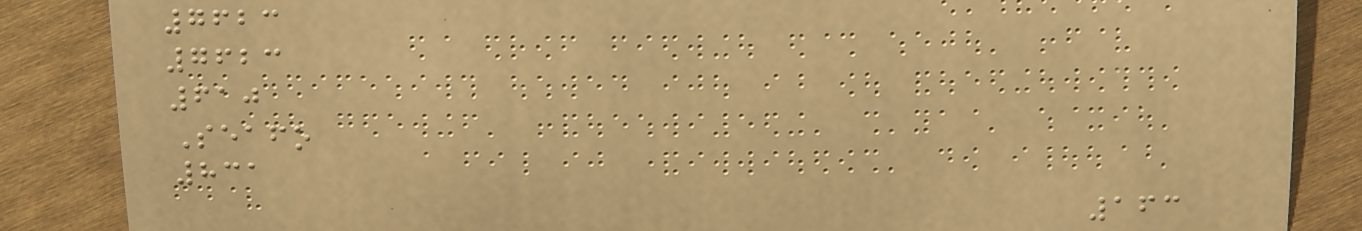7623
7623
610
Seafo
831
163
